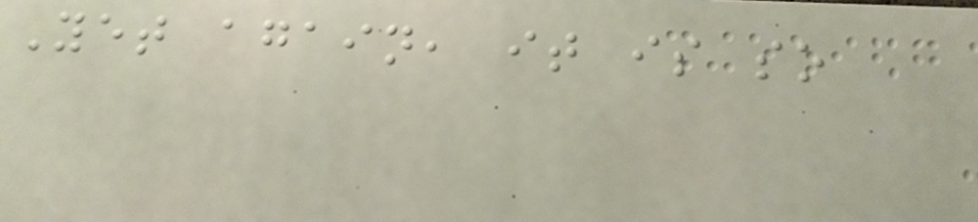Yet again, it is so
